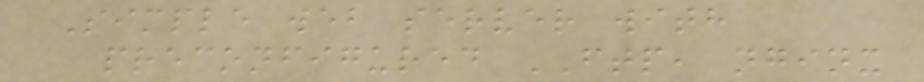Simple web server with
preconfigured FTP, nginx
